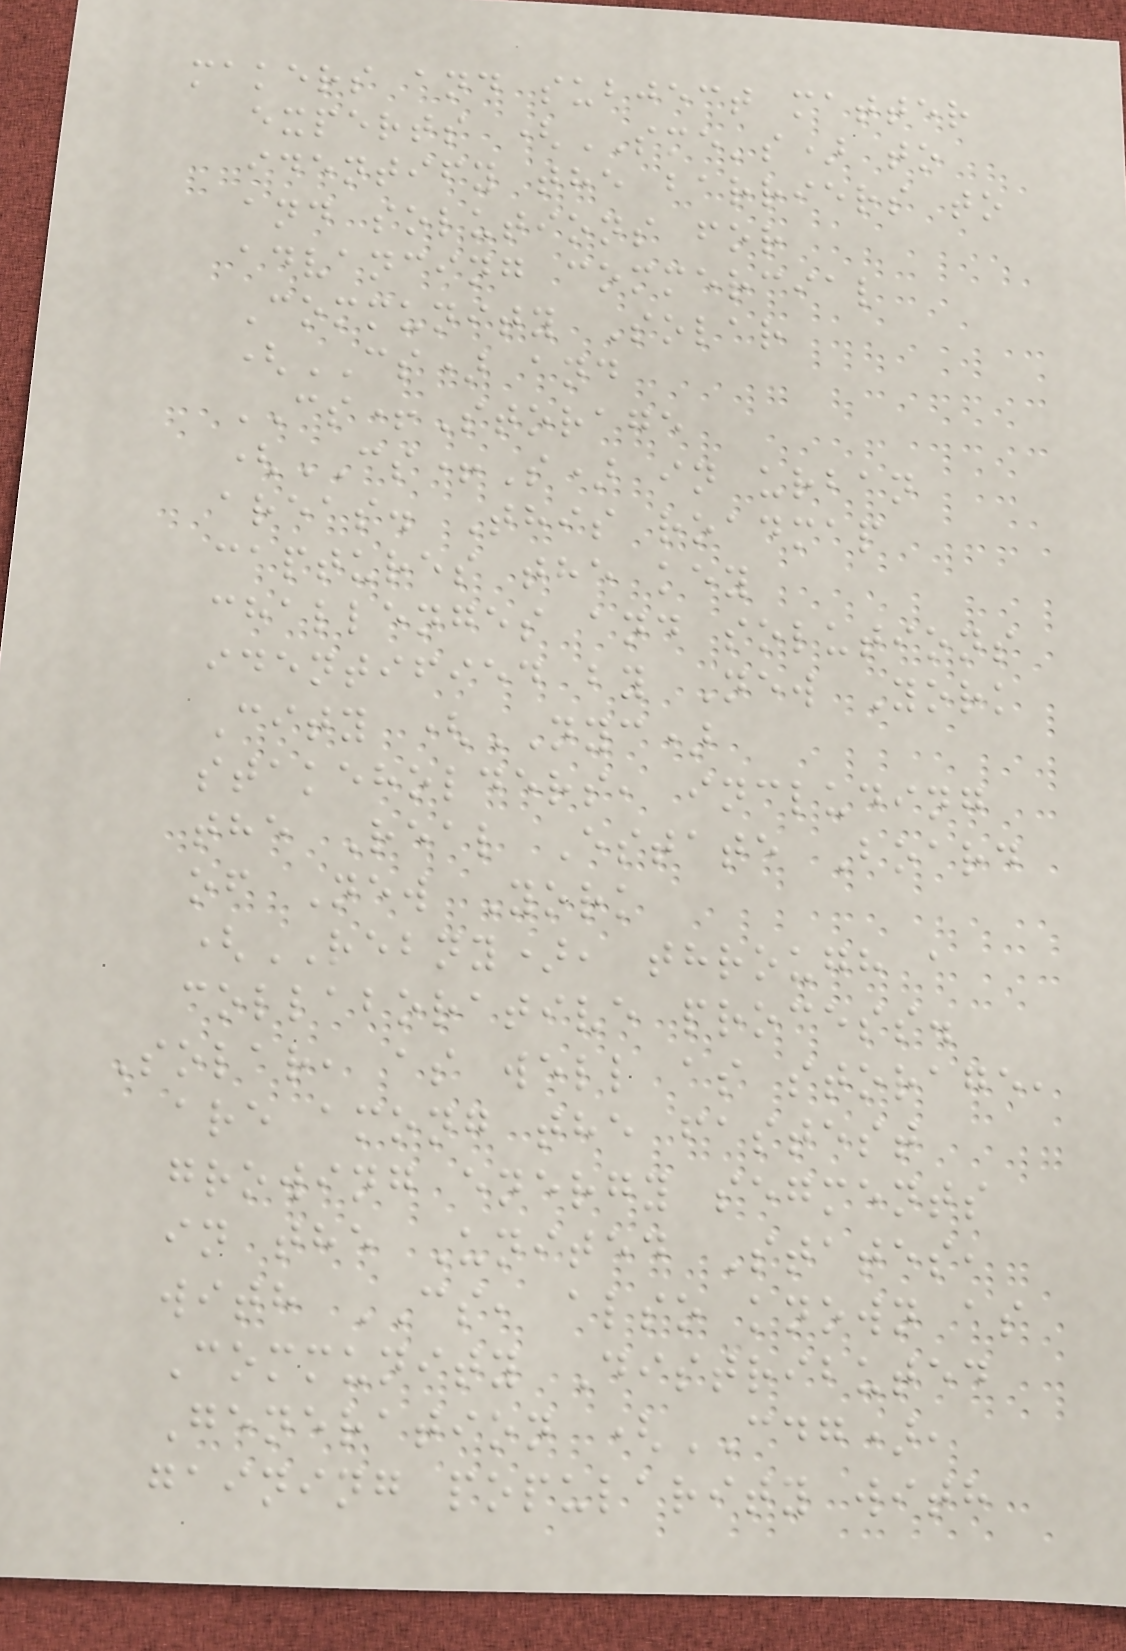makers and subject matter
experts (SME's) to
identify the barriers to
and solutions for
advancing commercial
Community Solar
(CS) and
CS+Storage
(CS+S) in urban
areas. This roadmap
captures the key
challenges and solutions
identified by New York
City (NYC)
stakeholders, including
the Real Estate Board
of New York
(REBNY), through a
collaborative process.
Solar, as well as storage,
are among the fastest
growing energy segments
in the United States,
with CS, also known as
Community Distributed
Generation (CDG),
gaining popularity with
